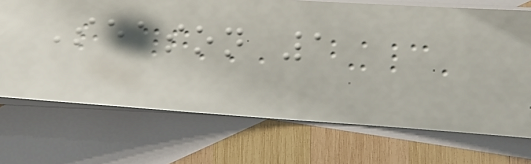Season 1
